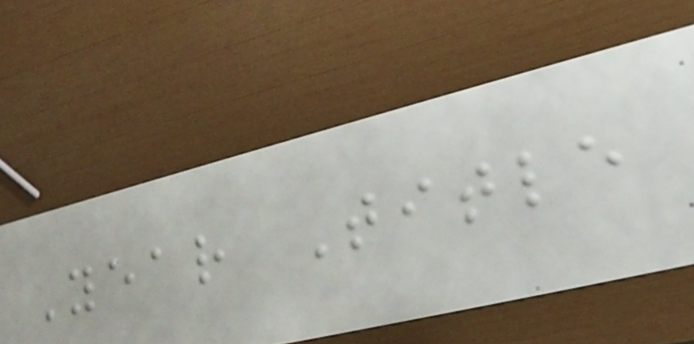Year Title
